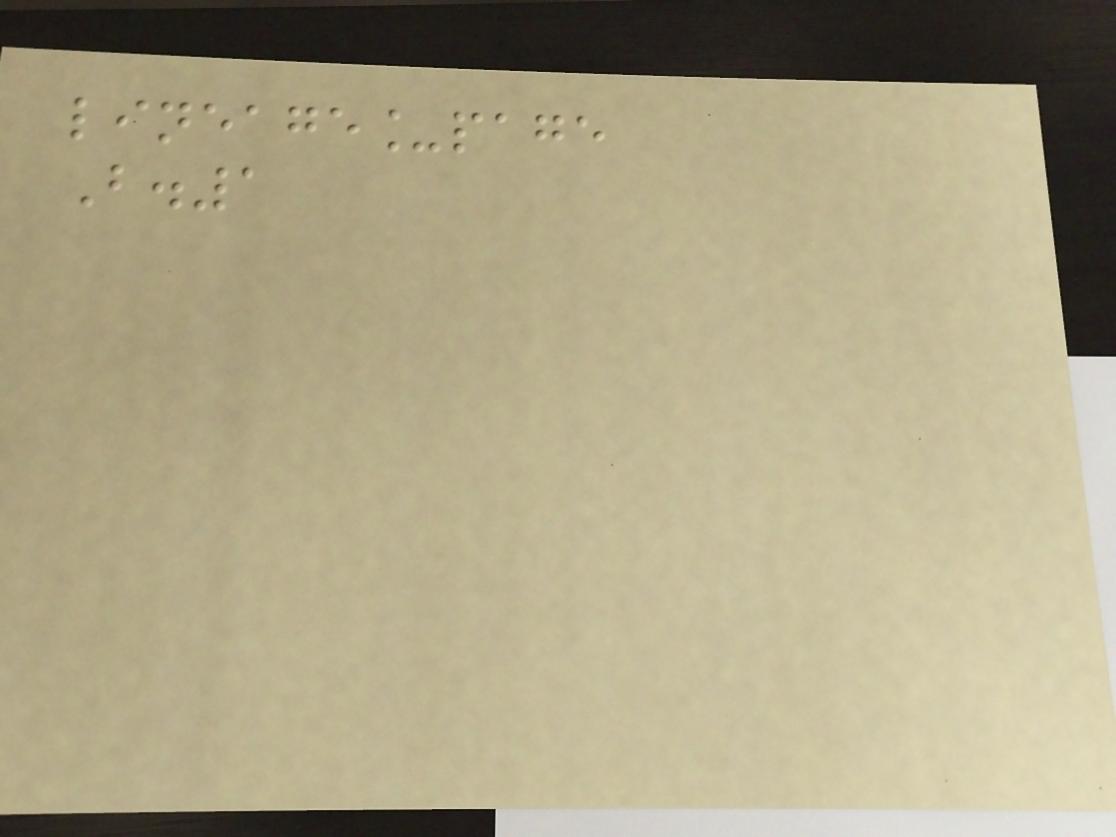lineage_page
B.1
